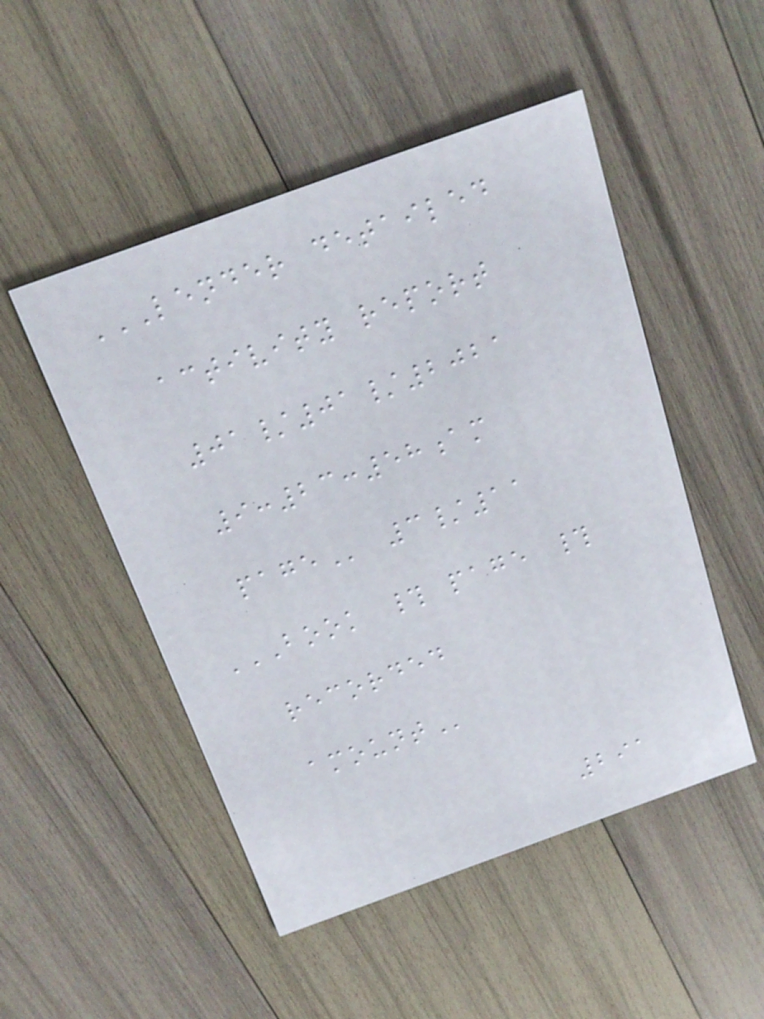LENDER DETAILED
ACTIVITY REPORT
01/01/2021
9:23:58AM
PAGE 3/11
BOOK # PAGE #
RECORDED
AMOUNT
291
